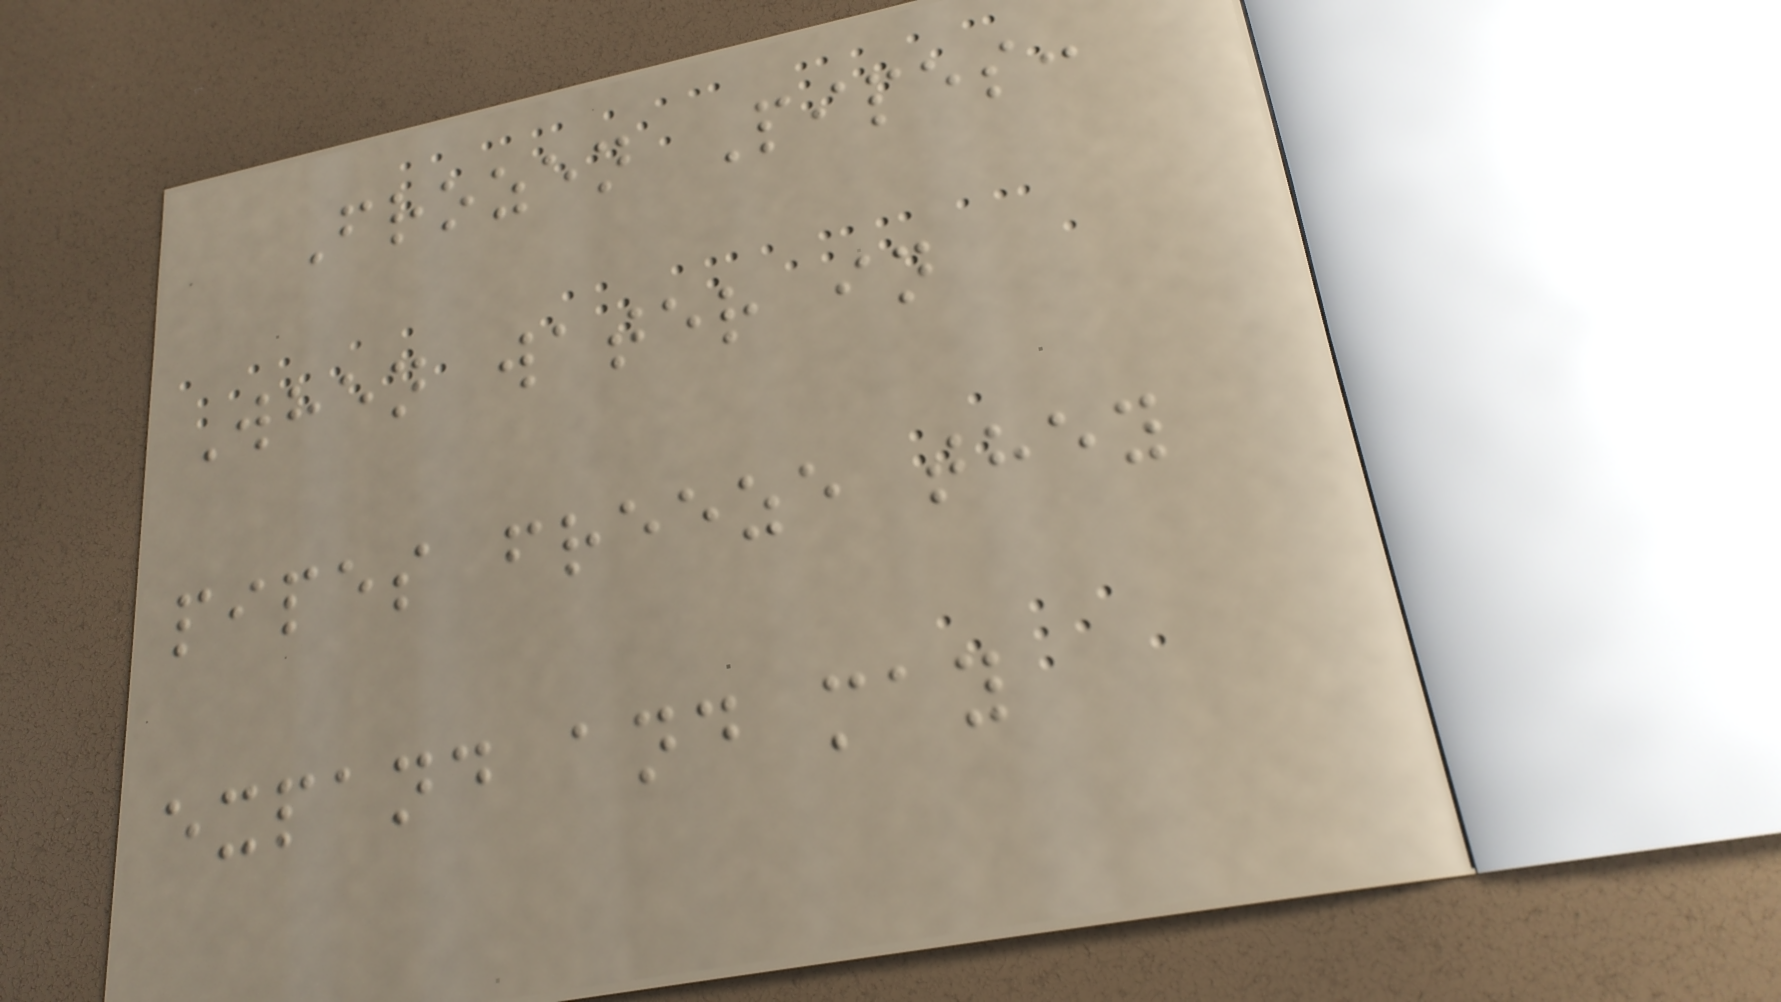Frozen Pipes:
When water in
pipes freeze they
expand and may
